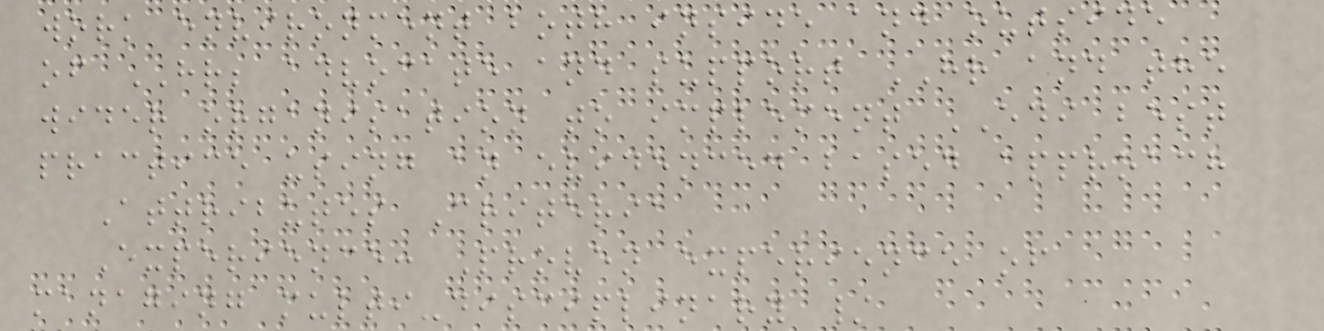work environment both inside and outside
of HR; advocate and support HR and the
wider organisation to implement EDI best
practice using an evidenced based approach
Attributes Criteria
Experience: Proven experience of
managing multi-disciplinary /
